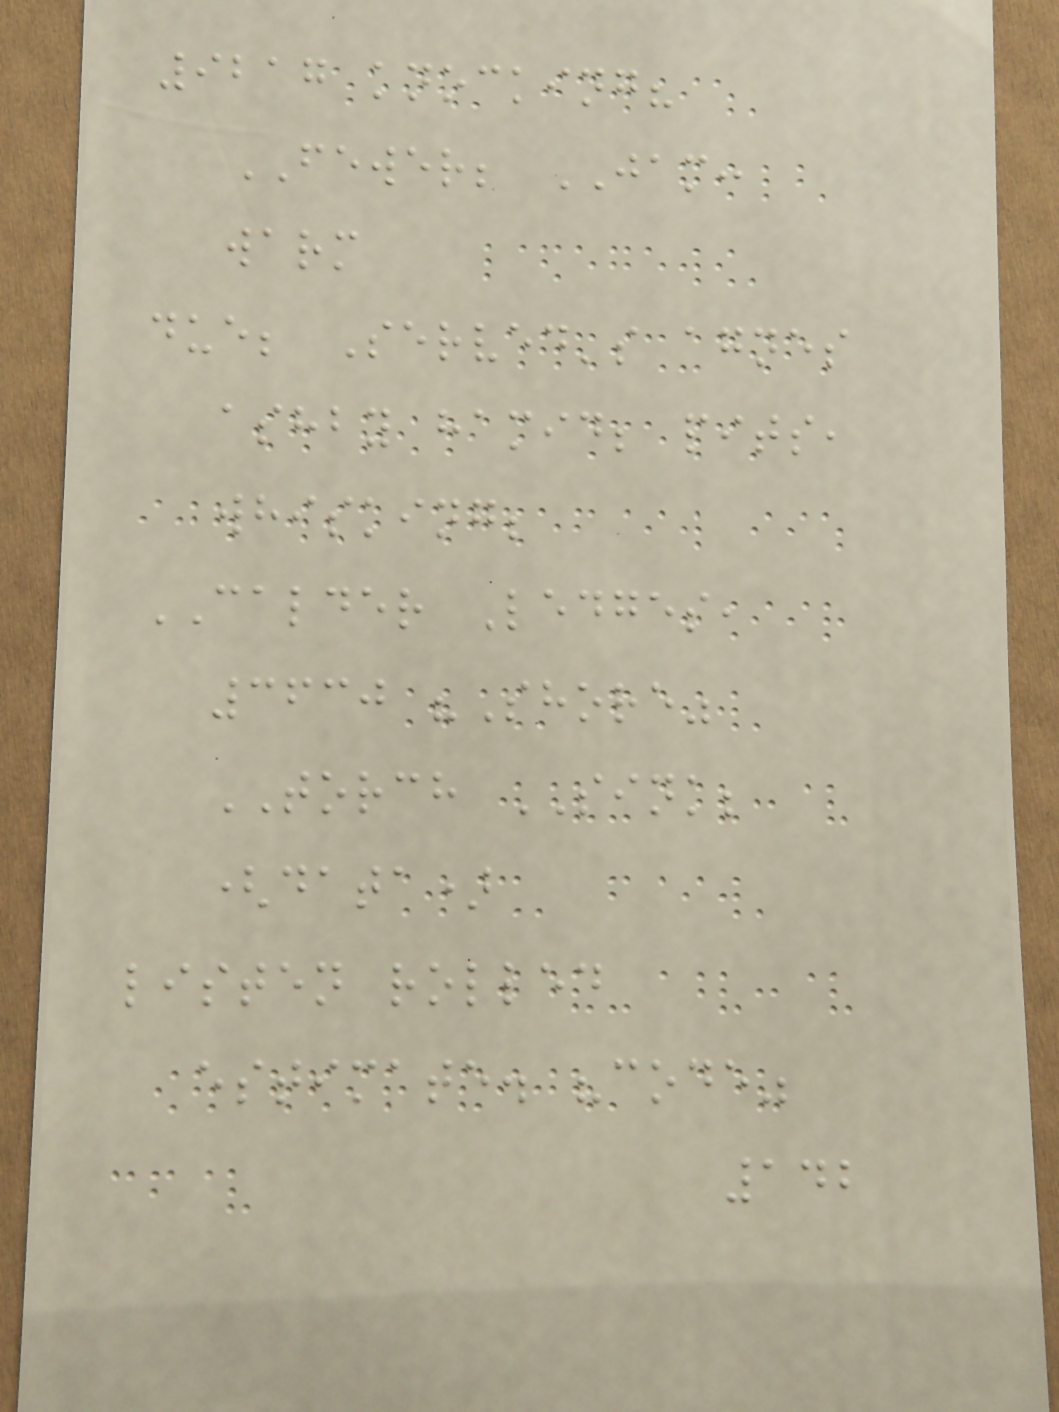9217 knocking?
FEWER; JAM:
warm
due; Served's agnes
ashby hamid; pits,
whisking;
CALDER Ledges,
3630 "Shore"
TORCH SINK;
(data)
listen rolled
estimate. "code"
142
